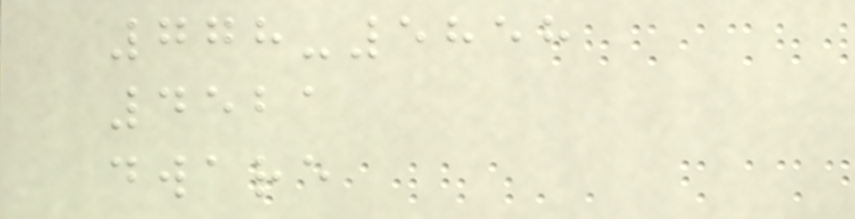778-5858
4521
dware
